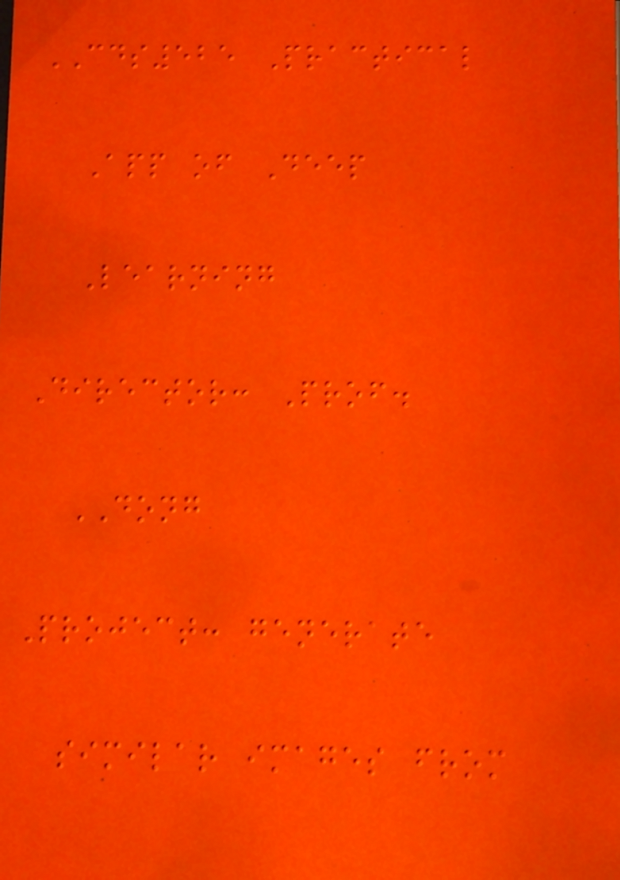CDS525 Practical
App of Deep
Learning
Director: Prof.
DONG
Project: generate
similar images from
